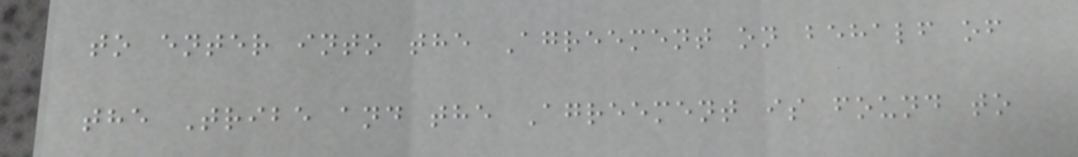to enter into the Agreement on behalf of
the Tribe and the Agreement is found to
